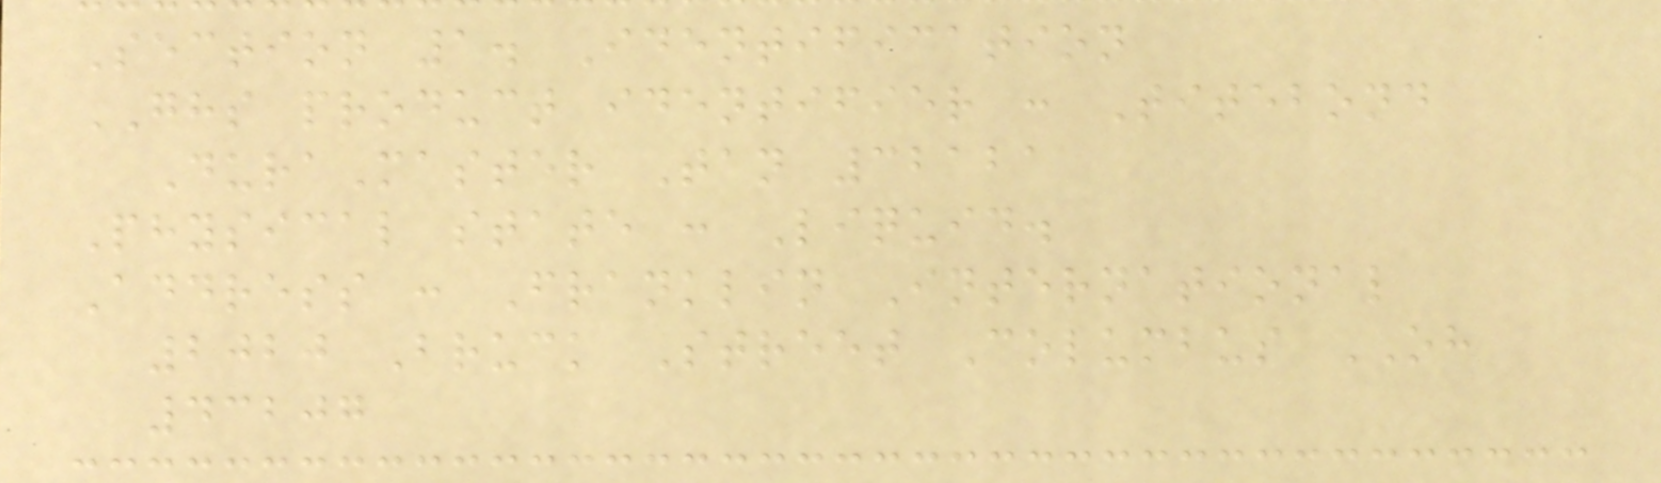Section 1. Identification
GHS product identifier : Titebond
DuraMaster Tan 32121
Physical state : Liquid.
Address : Franklin International
2020 Bruck Street Columbus OH
43207
